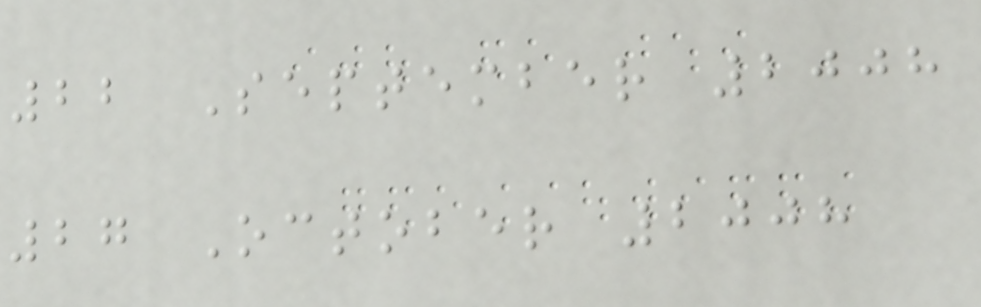22 September 2008
27 October 2008
